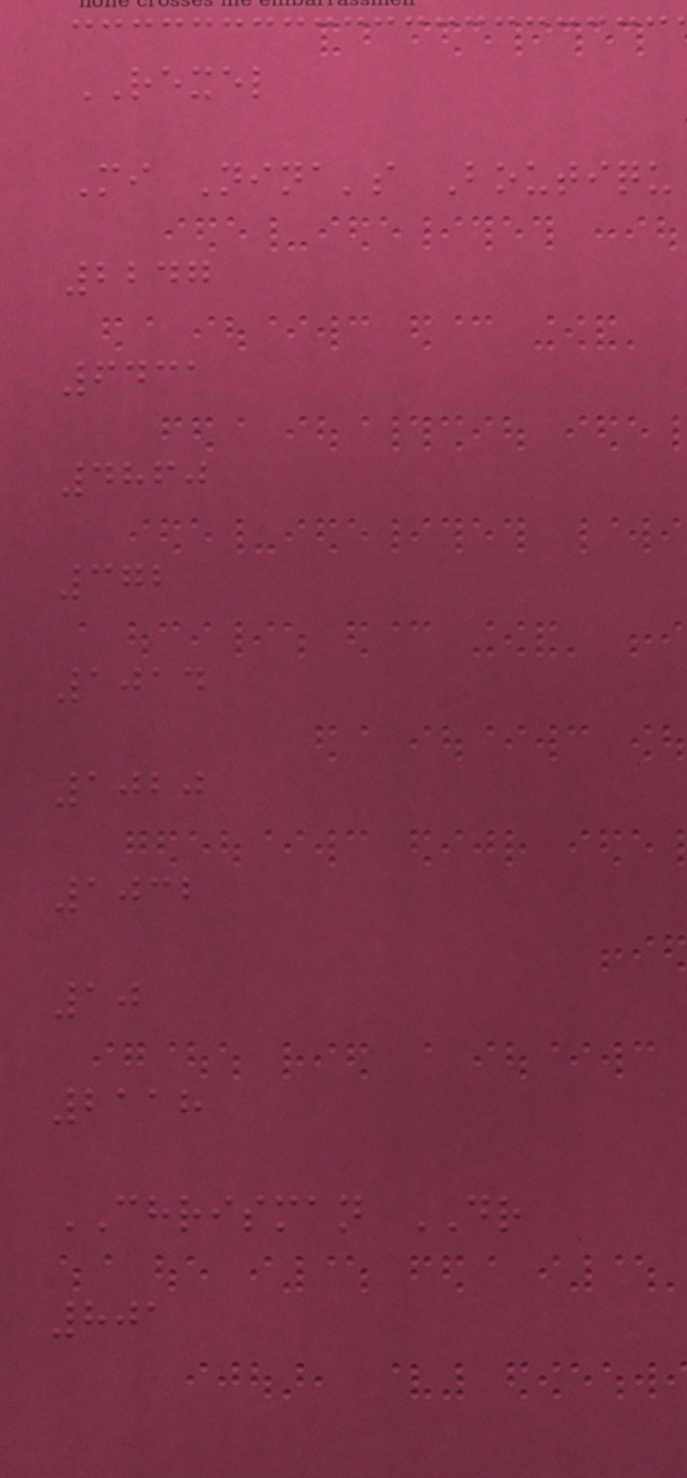REXEL
Mi Nina's Boutiqu
2247
6431
4860
372
1014
1020
1032
10
2118
CHRISMAN DR
801
